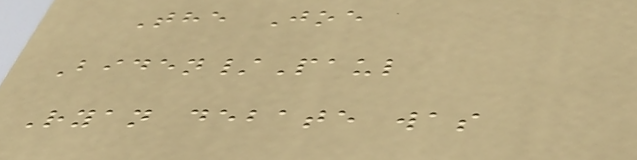The Joe
Biden/Paul
Ryan debate was
